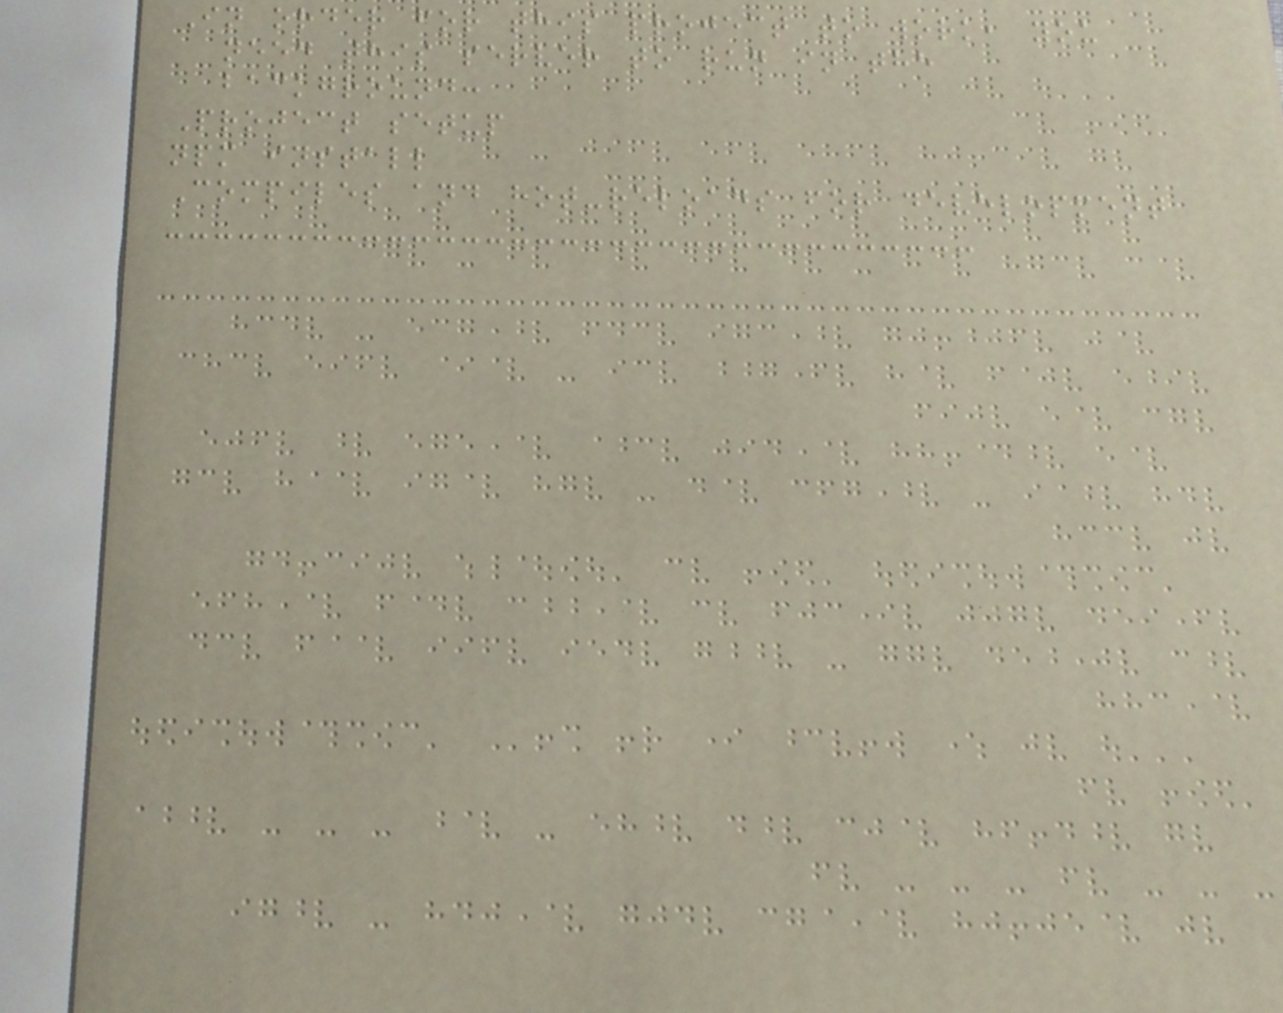In order for this project to work, you
need this server to run in the
background:
Project setup
npm install
Compiles and hot-reloads for development
